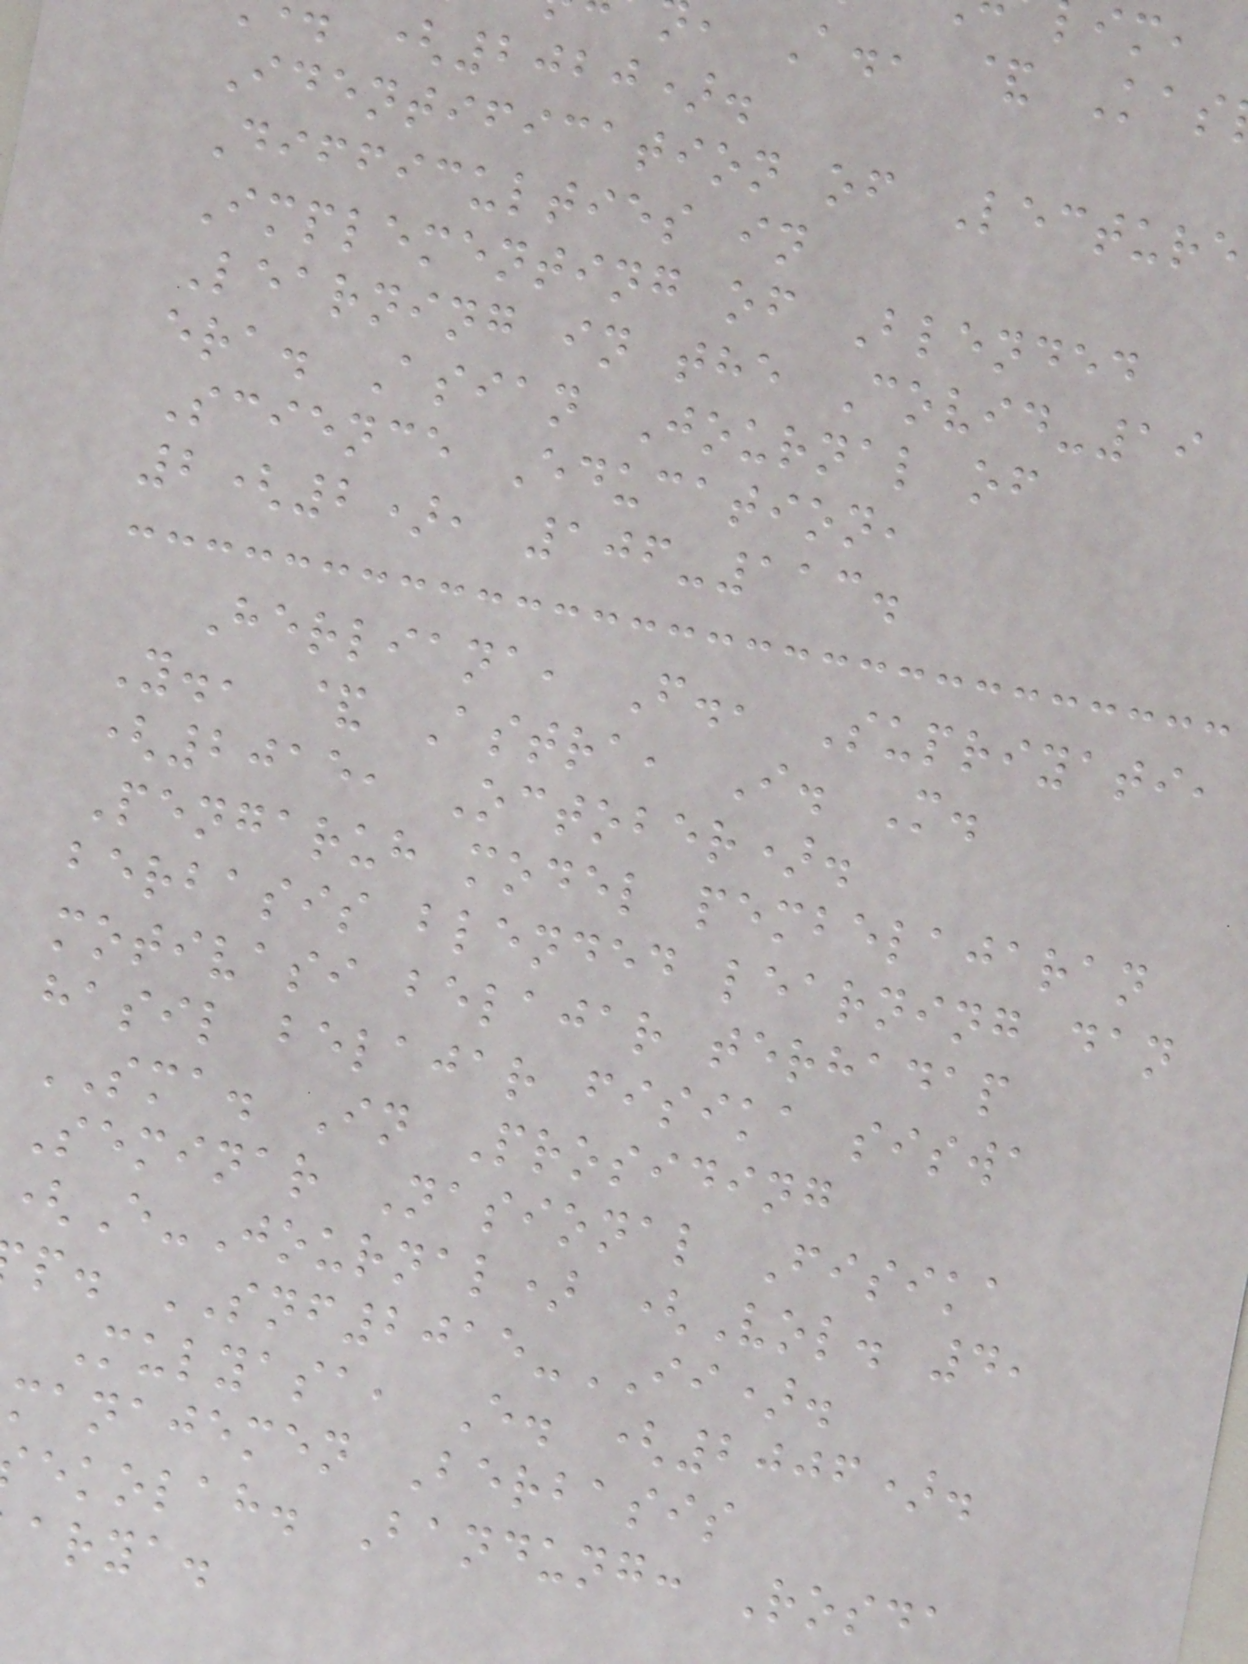, A., & Kas
(2020).
Identification of Lecture
Difficulties in
Implementing of Blended
Learning in the Covid-19
era. Asian Journal of
Science Education,
2(2), 106-113.
Herliana, F., Supriyati,
Y., & Astra, I. M.
(2015, October).
Pengaruh model pembelajaran
berbasis blended learning dan
motivasi belajar terhadap
hasil belajar fisika siswa
SMA. In Prosiding
Seminar Nasional Fisika
(E-Journal) (Vol. 4,
p. SNF2015-II).
Mulyasa, E. (2006).
manajemen Berbasis
ekolah. Bandung: Rosda
arya.
